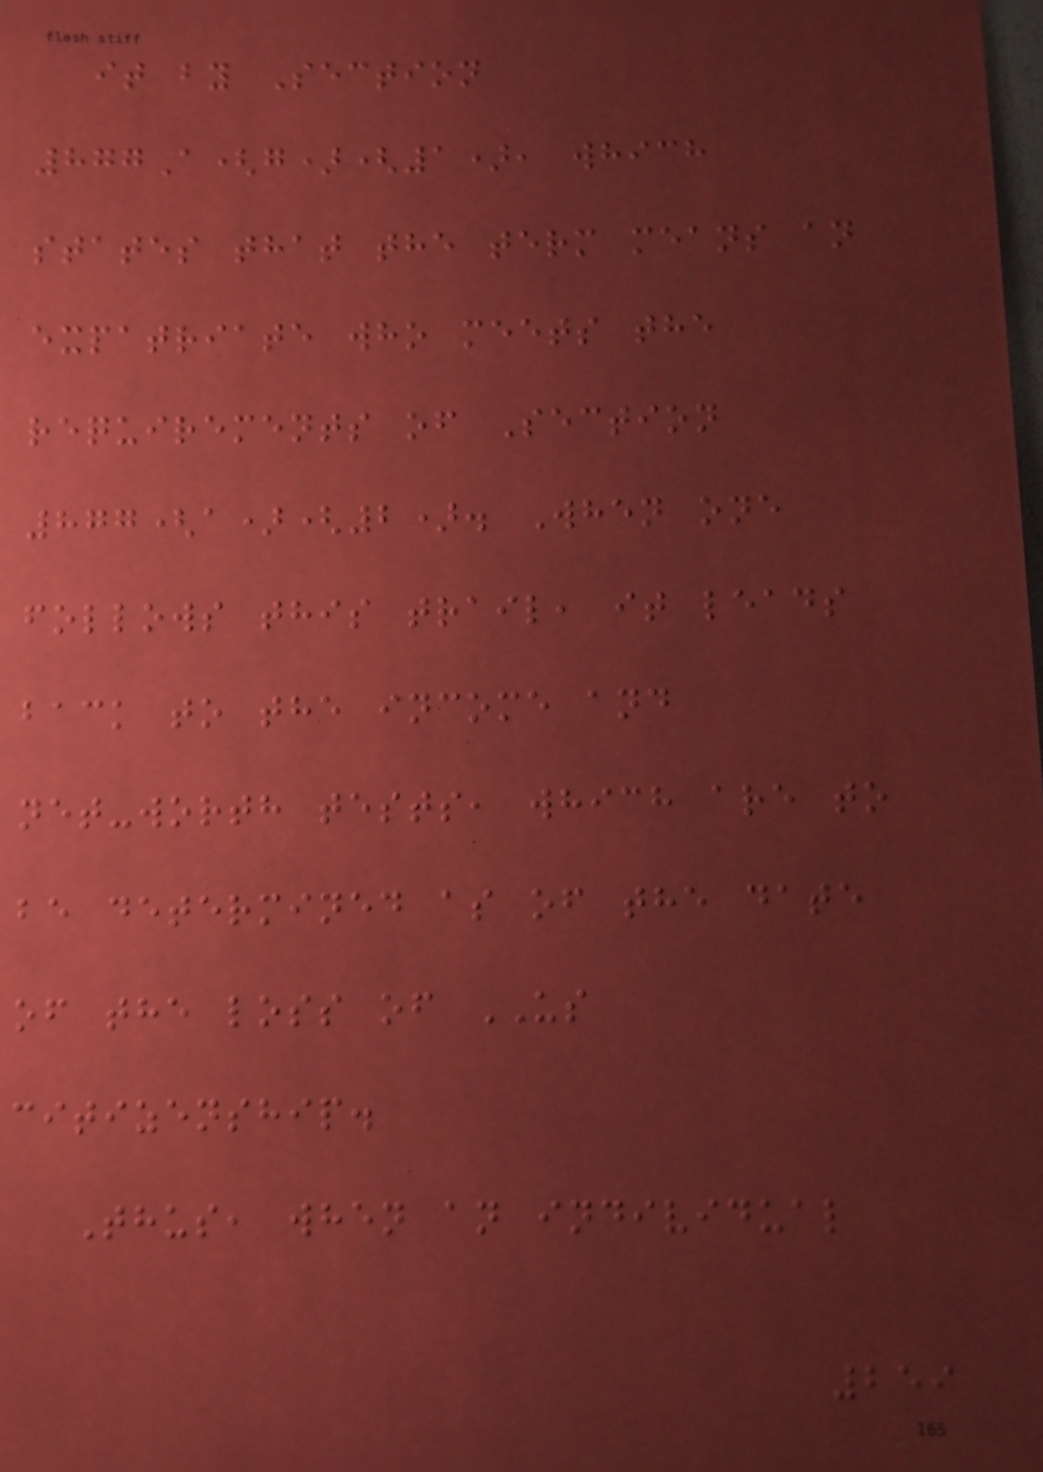it by Section
877A(g)(1), which
states that the term means an
expatriate who meets the
requirements of Section
877(a)(2). When one
follows this trail, it leads
back to the income and
net-worth tests, which are to
be determined as of the date
of the loss of US
citizenship.
Thus, when an individual
259
